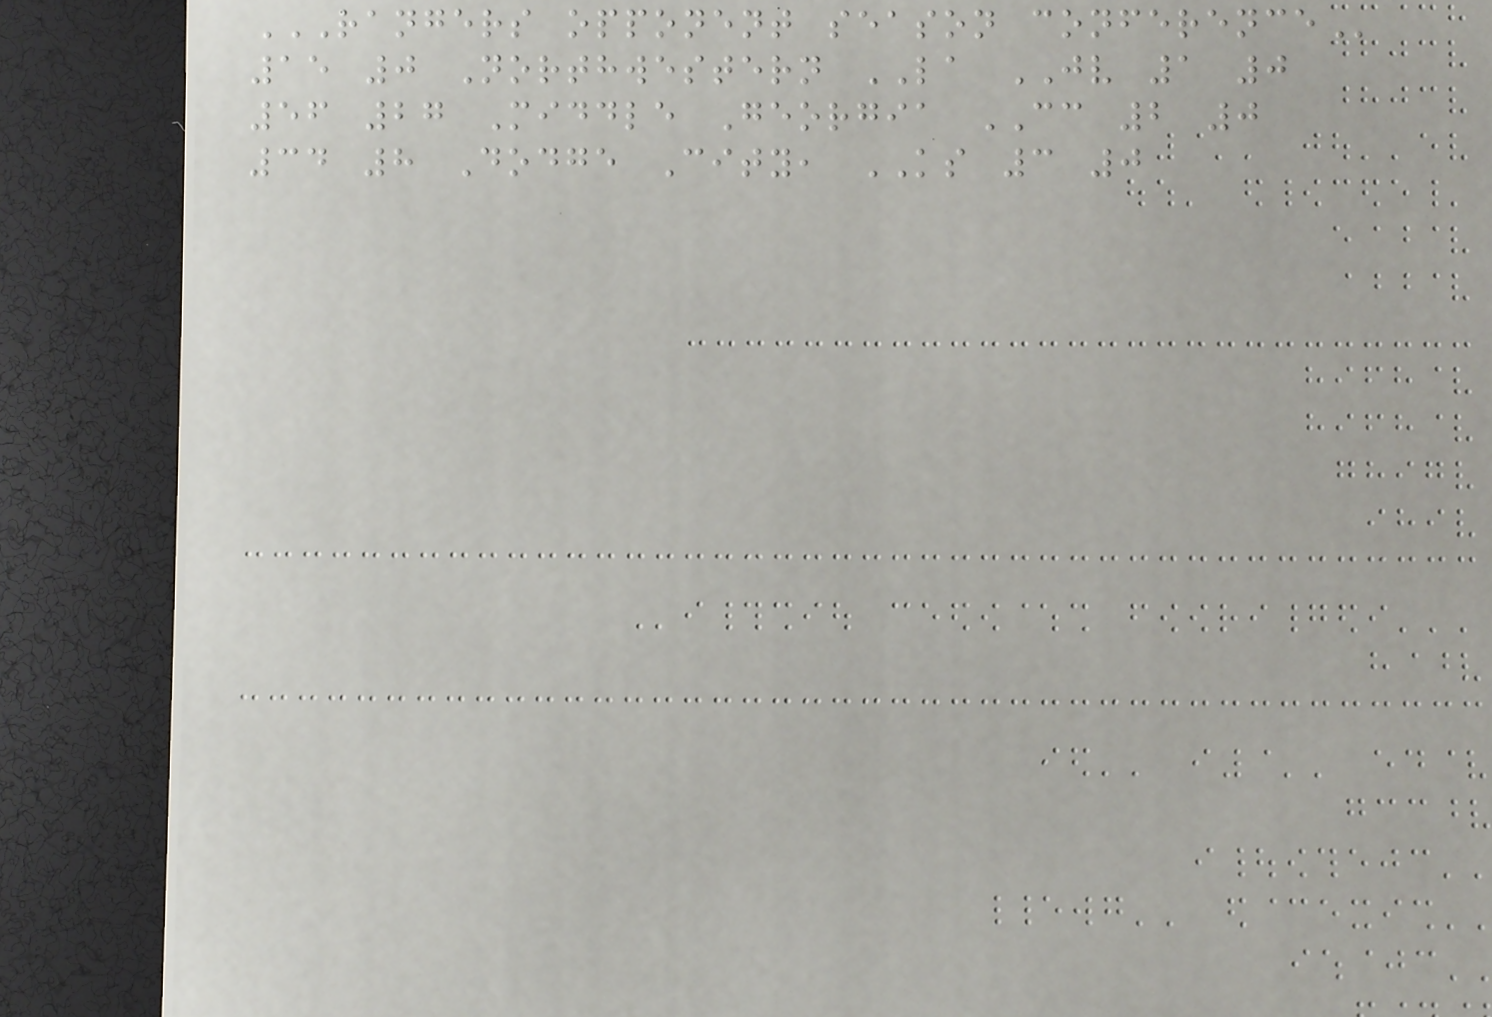RANGERS OPPONENT SEASON CONFERENCE
15 0 Northwestern LA JV 1 0
56 27 Middle Georgia CC 2 0
34 8 Dodge City, KS 3 0
